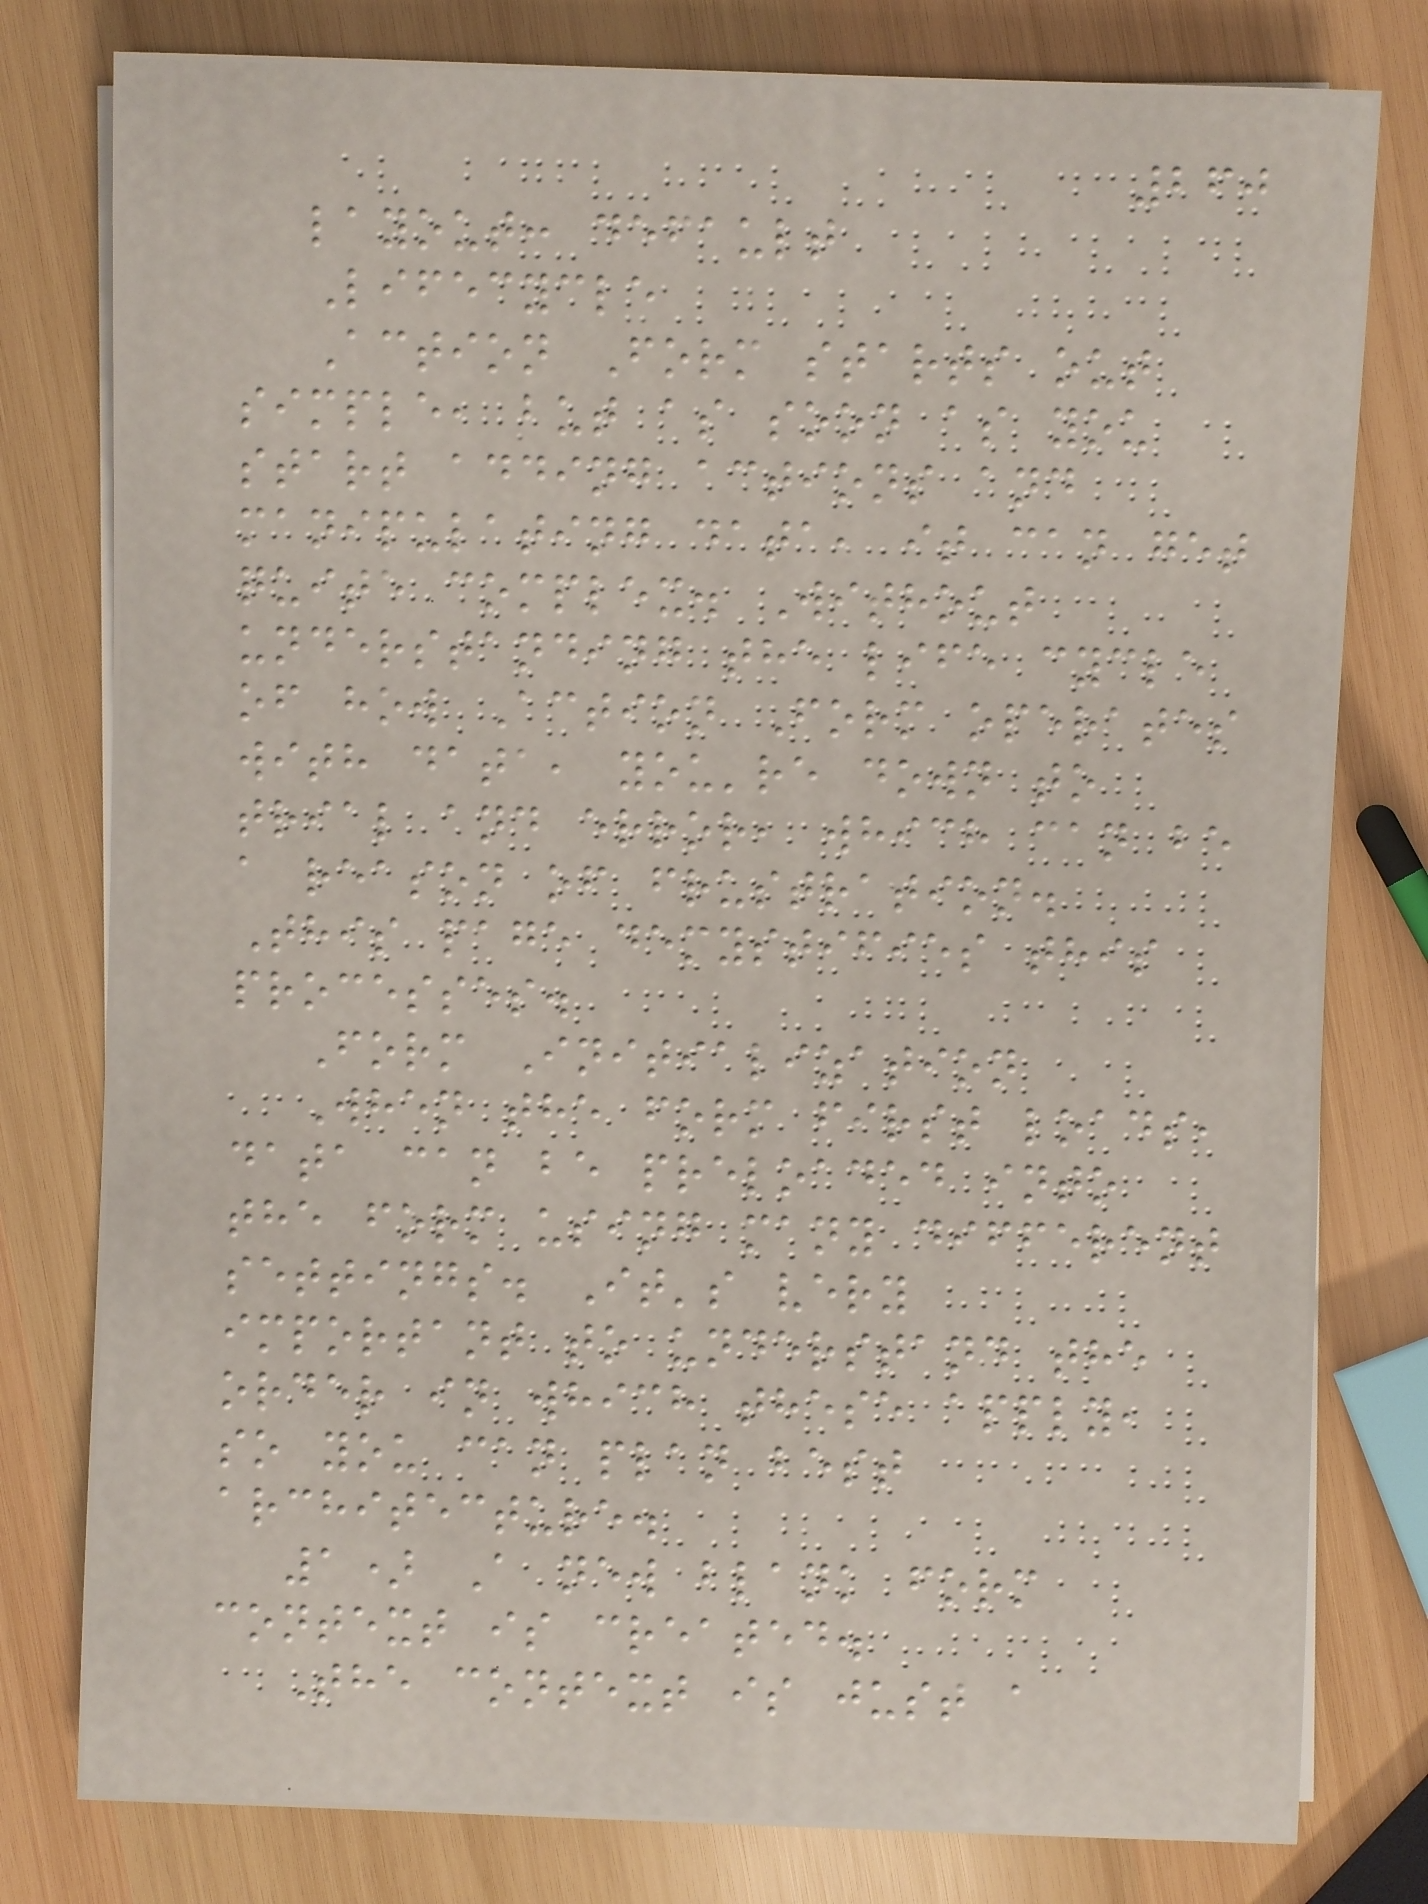260
layout: default
Lifecycle
Action Form starts out
simple, but as soon as you
start adding actions and
manipulating data, it can get
quite complex. Without
understanding the life cycle
of how Action Form operates
with data, you're down to
trial and error, which can be
a reason of frustration.
This page demystifies this
processes.
Form Initialization
When the form first loads,
data can be preloaded into
the form using many different
settings. It's very
important to understand the
order in which these apply,
so you can plan best
architecture.
1) A new blank form
context is created.
The context is just a
